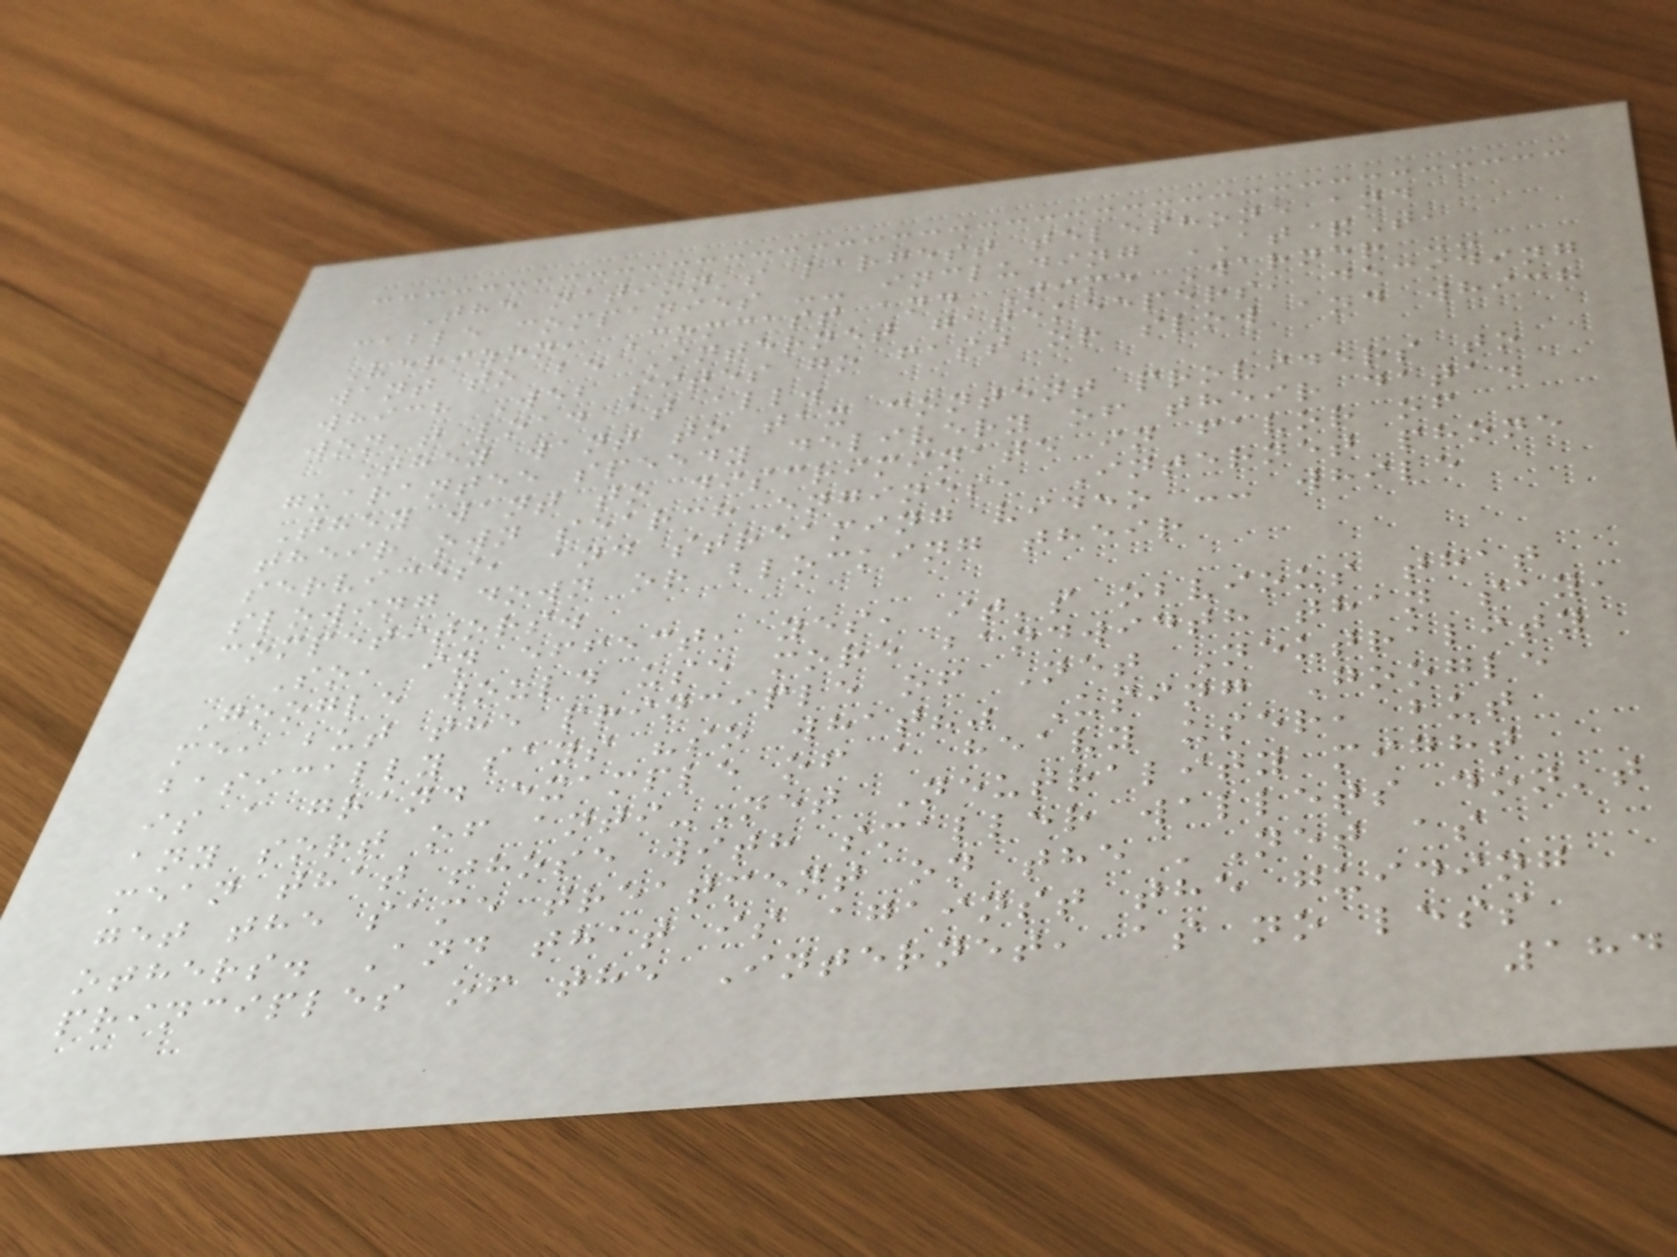The nation's largest telephone and
cable companies -- including AT&T,
Verizon, Comcast and Time Warner --
want to be Internet gatekeepers, deciding
which Web sites go fast or slow and which
won't load at all.
They want to tax content providers to
guarantee speedy delivery of their data.
They want to discriminate in favor of
their own search engines, Internet phone
services, and streaming video -- while
slowing down or blocking their
competitors.
So, in effect, yes, it's obvious that
Google would use more bandwidth than say,
me, but the principle of Net Neutrality
basically says "so what?" Using Google
is a grand example of a heavy user, but
any sort of anti-Net Neutrality might
mean that those with smaller wallets don't
get the same treatment on the 'Net as
others. And that is against the guiding
principles of the Internet, as no less
184
